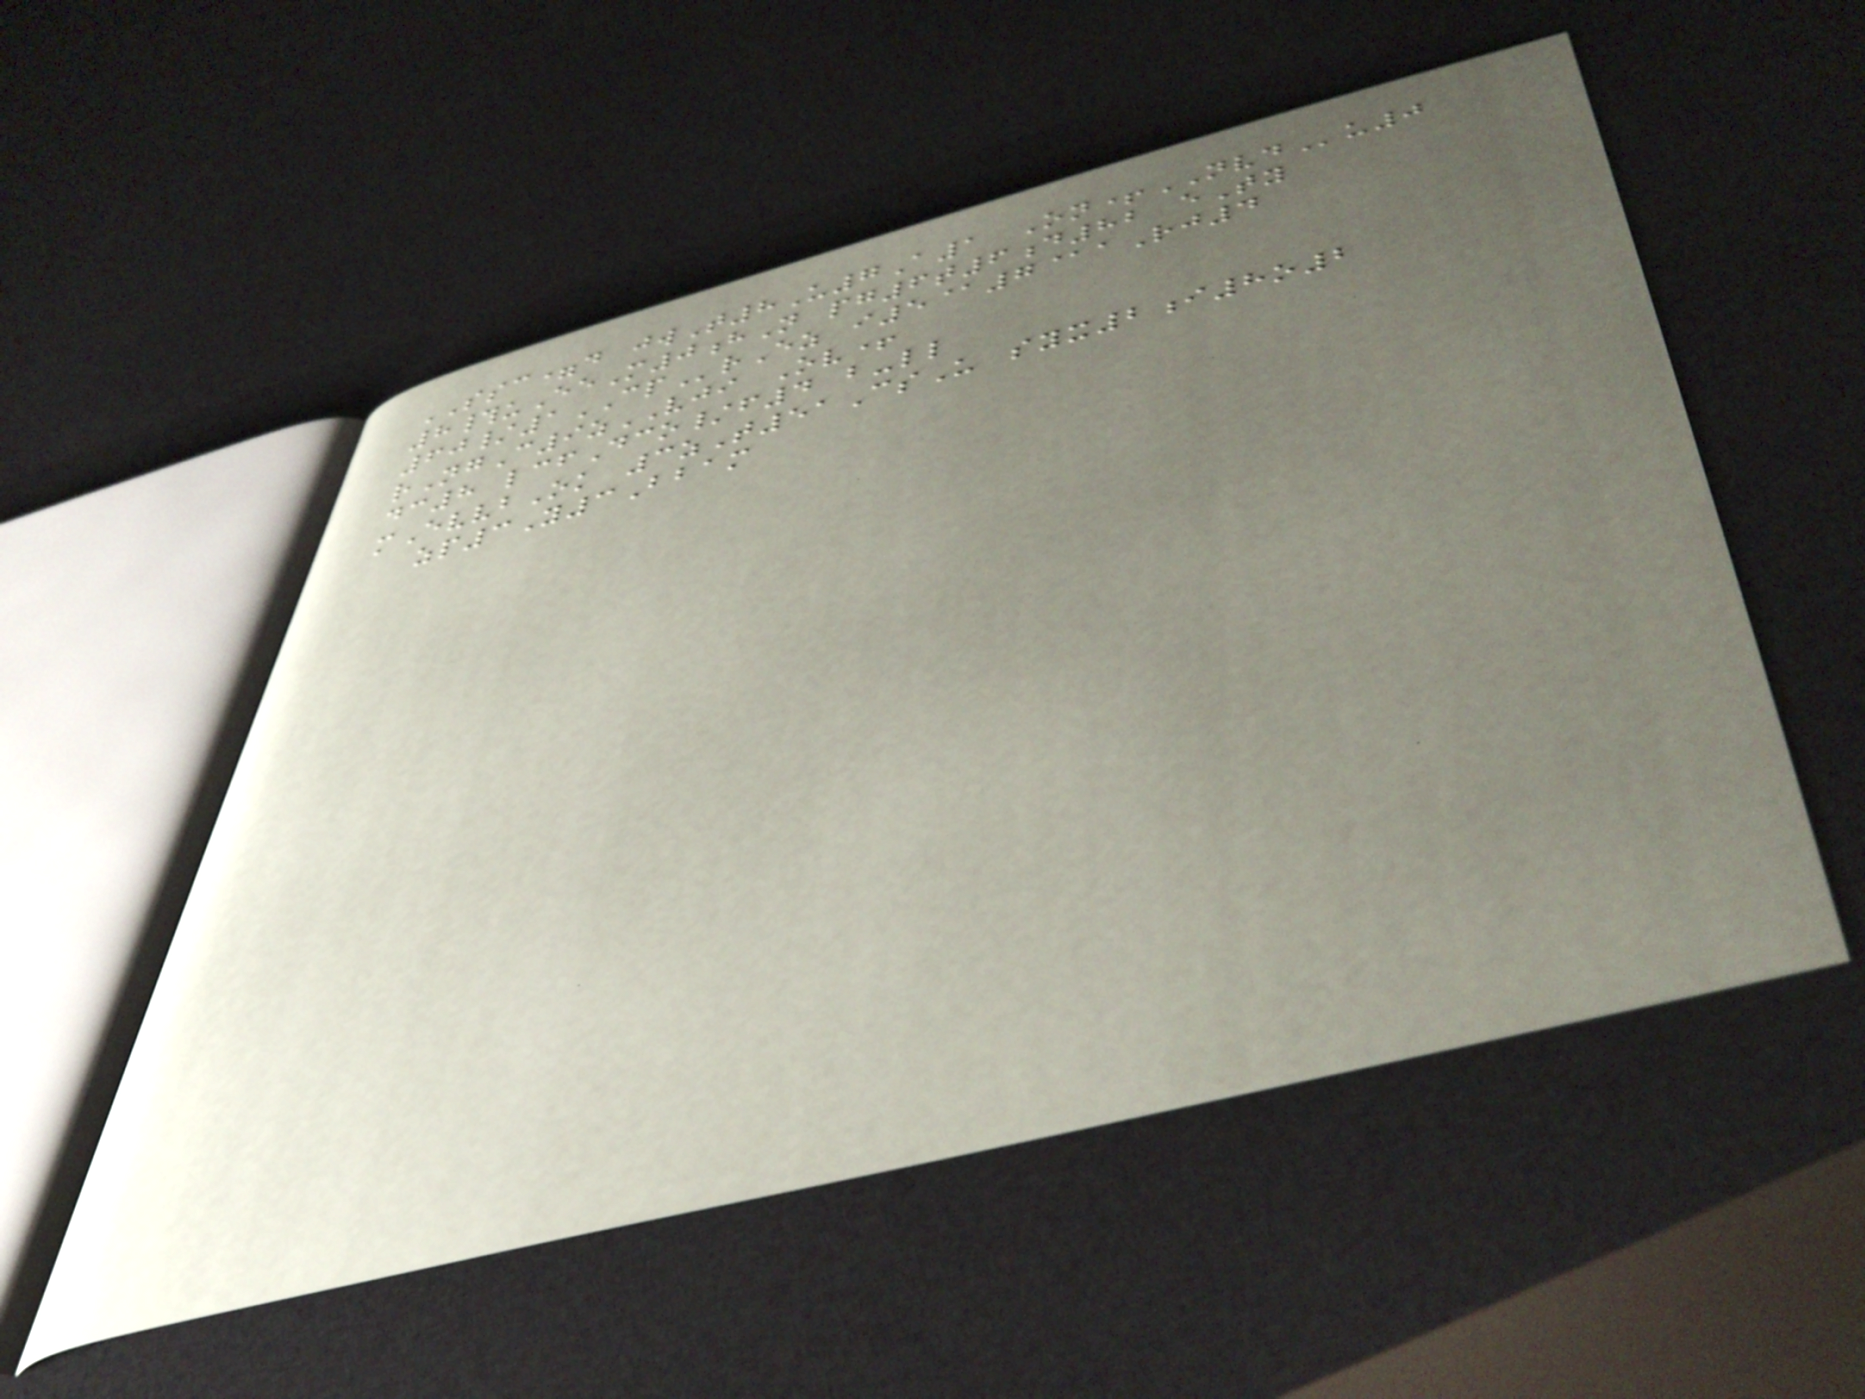SSC=d jwT8U7A1 On+NVDu0
8#uEeM0hN pg6t6d82 eTy
60/1CPrEz i5@7@aRj4
rNgC9zVJI Ov+
dc8 lcfDco/f4 b-ll
mEvvbOk 3zT51CsU syx2i8o2
zp3Y3Bbam
